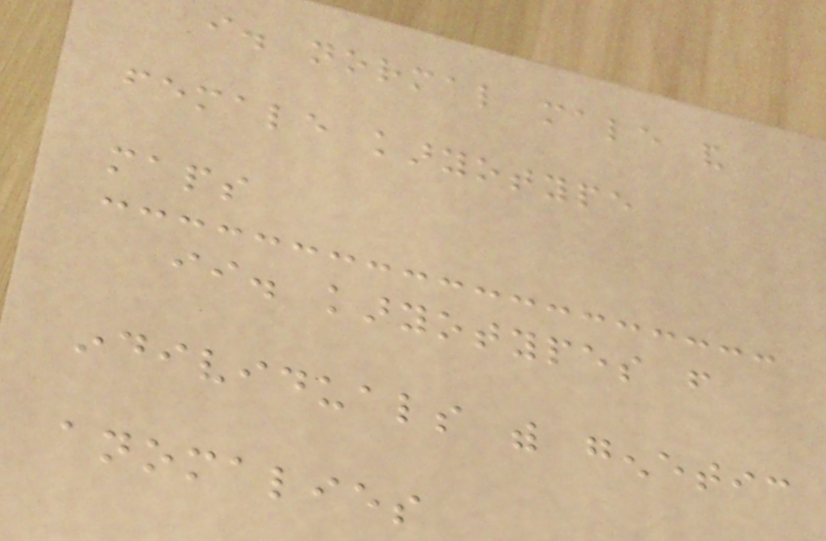i. normal male and
female karyotype
maps
ii. karyotypes from
individuals with genetic
anomalies
